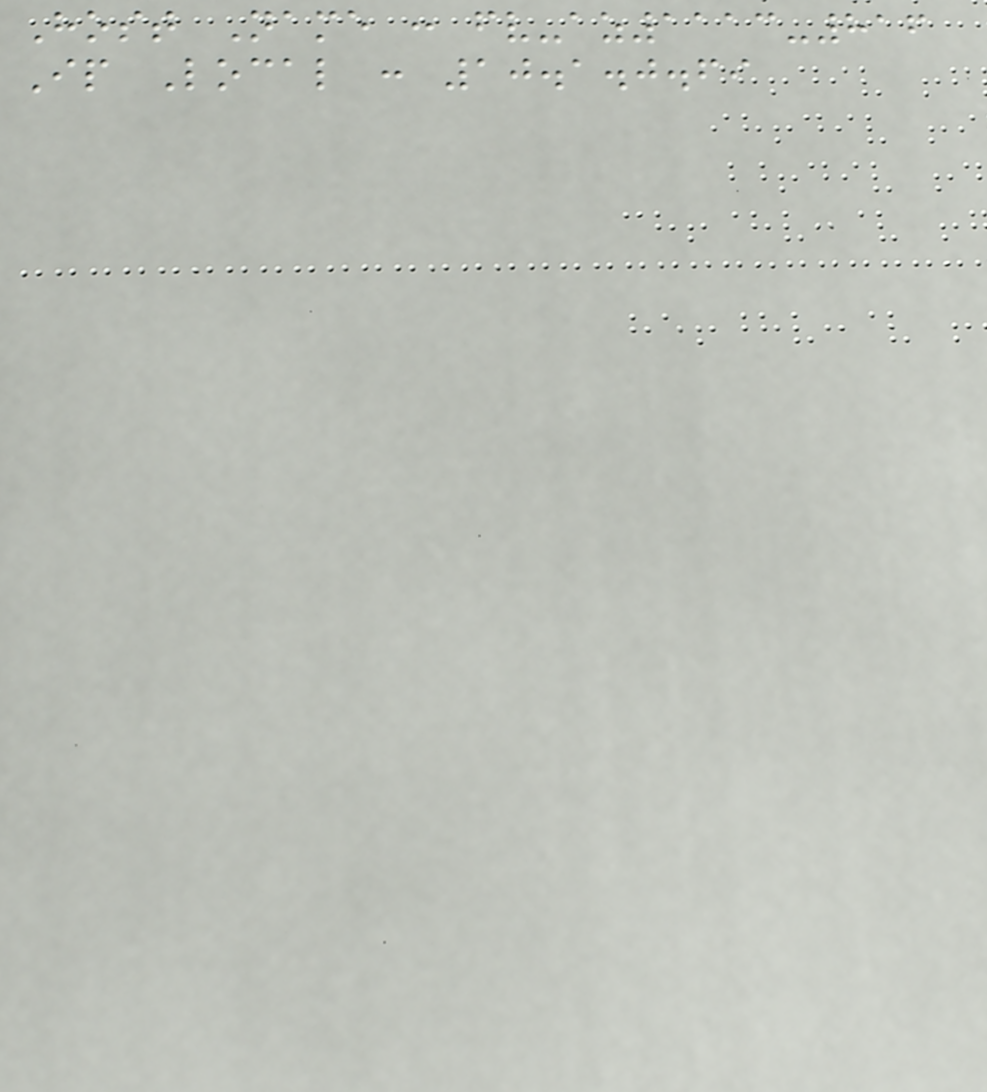Host Name : fv-az1113-816
Ip Local : 10.1.0.69
